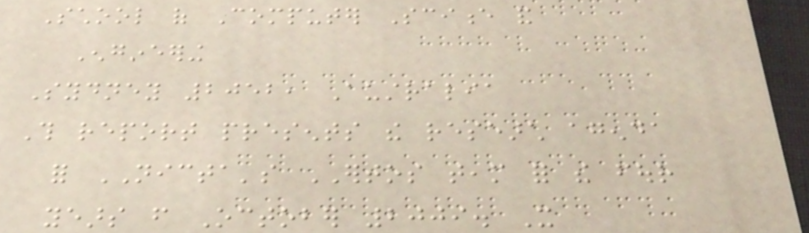School of Computer Science and
Engineering
Sydney 2052, Australia
This report presents the research agenda
for NICTA's ERTOS team for the four
years from October 2009. It
